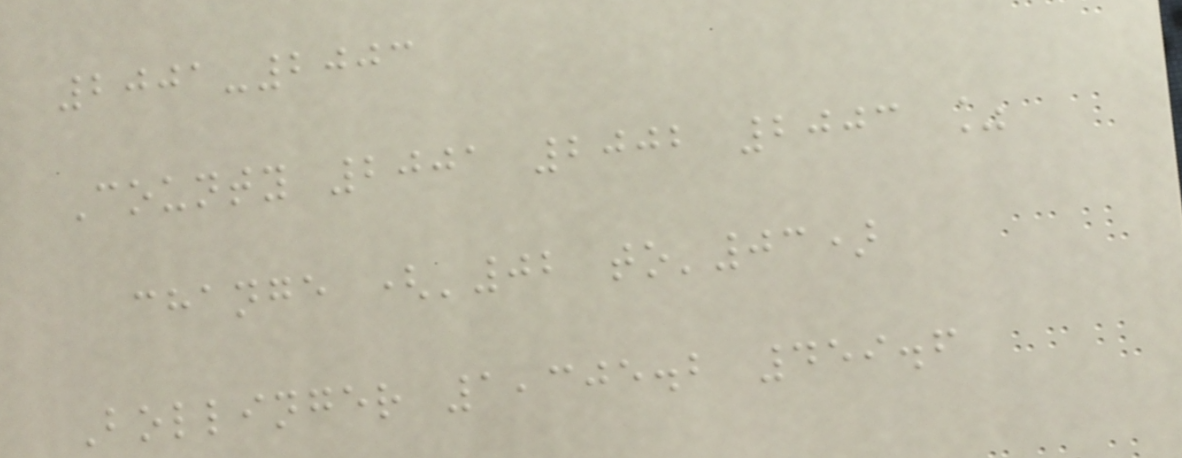2001-2003
County 2001 2002 2003 %
change ('02 to'03)
Bollinger 1,305.2 459.6
